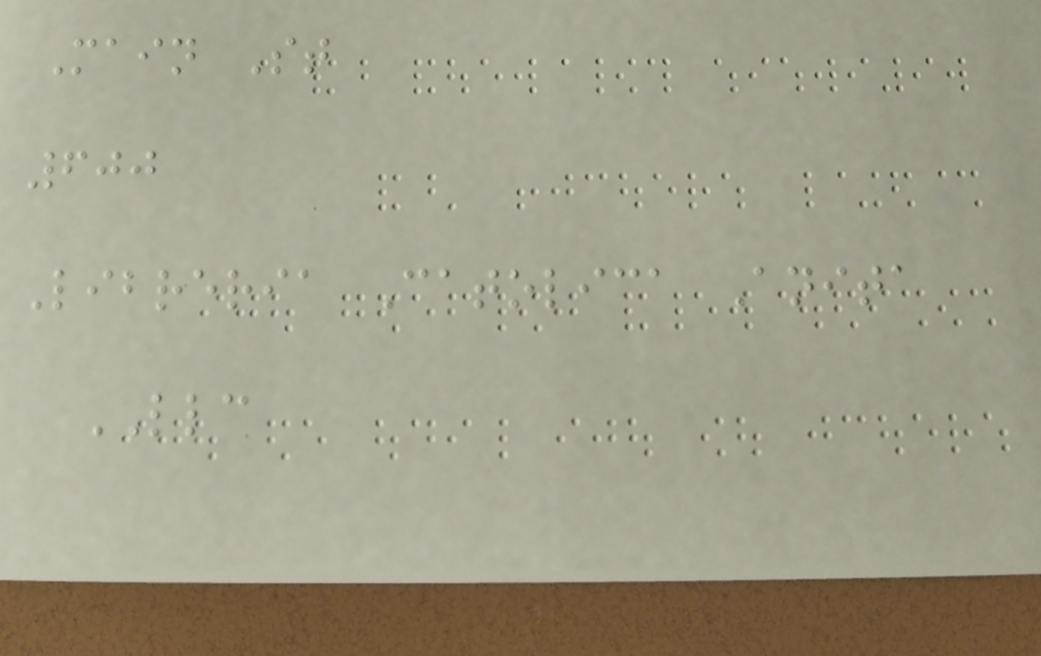Main St
600
Libreria Catolica Anita
LLC
